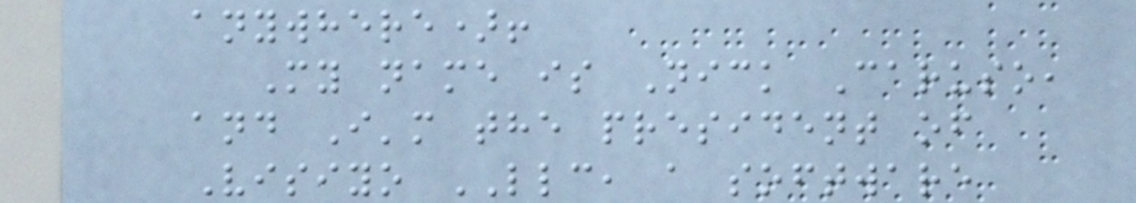anywhere)!
My name is Nick Caruso,
and I'm the president of
Visiyo LLC, a software
